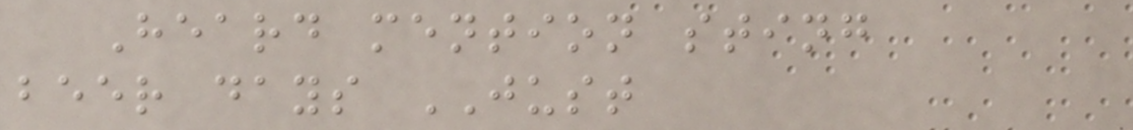Heard mention sting
beer days JUST
